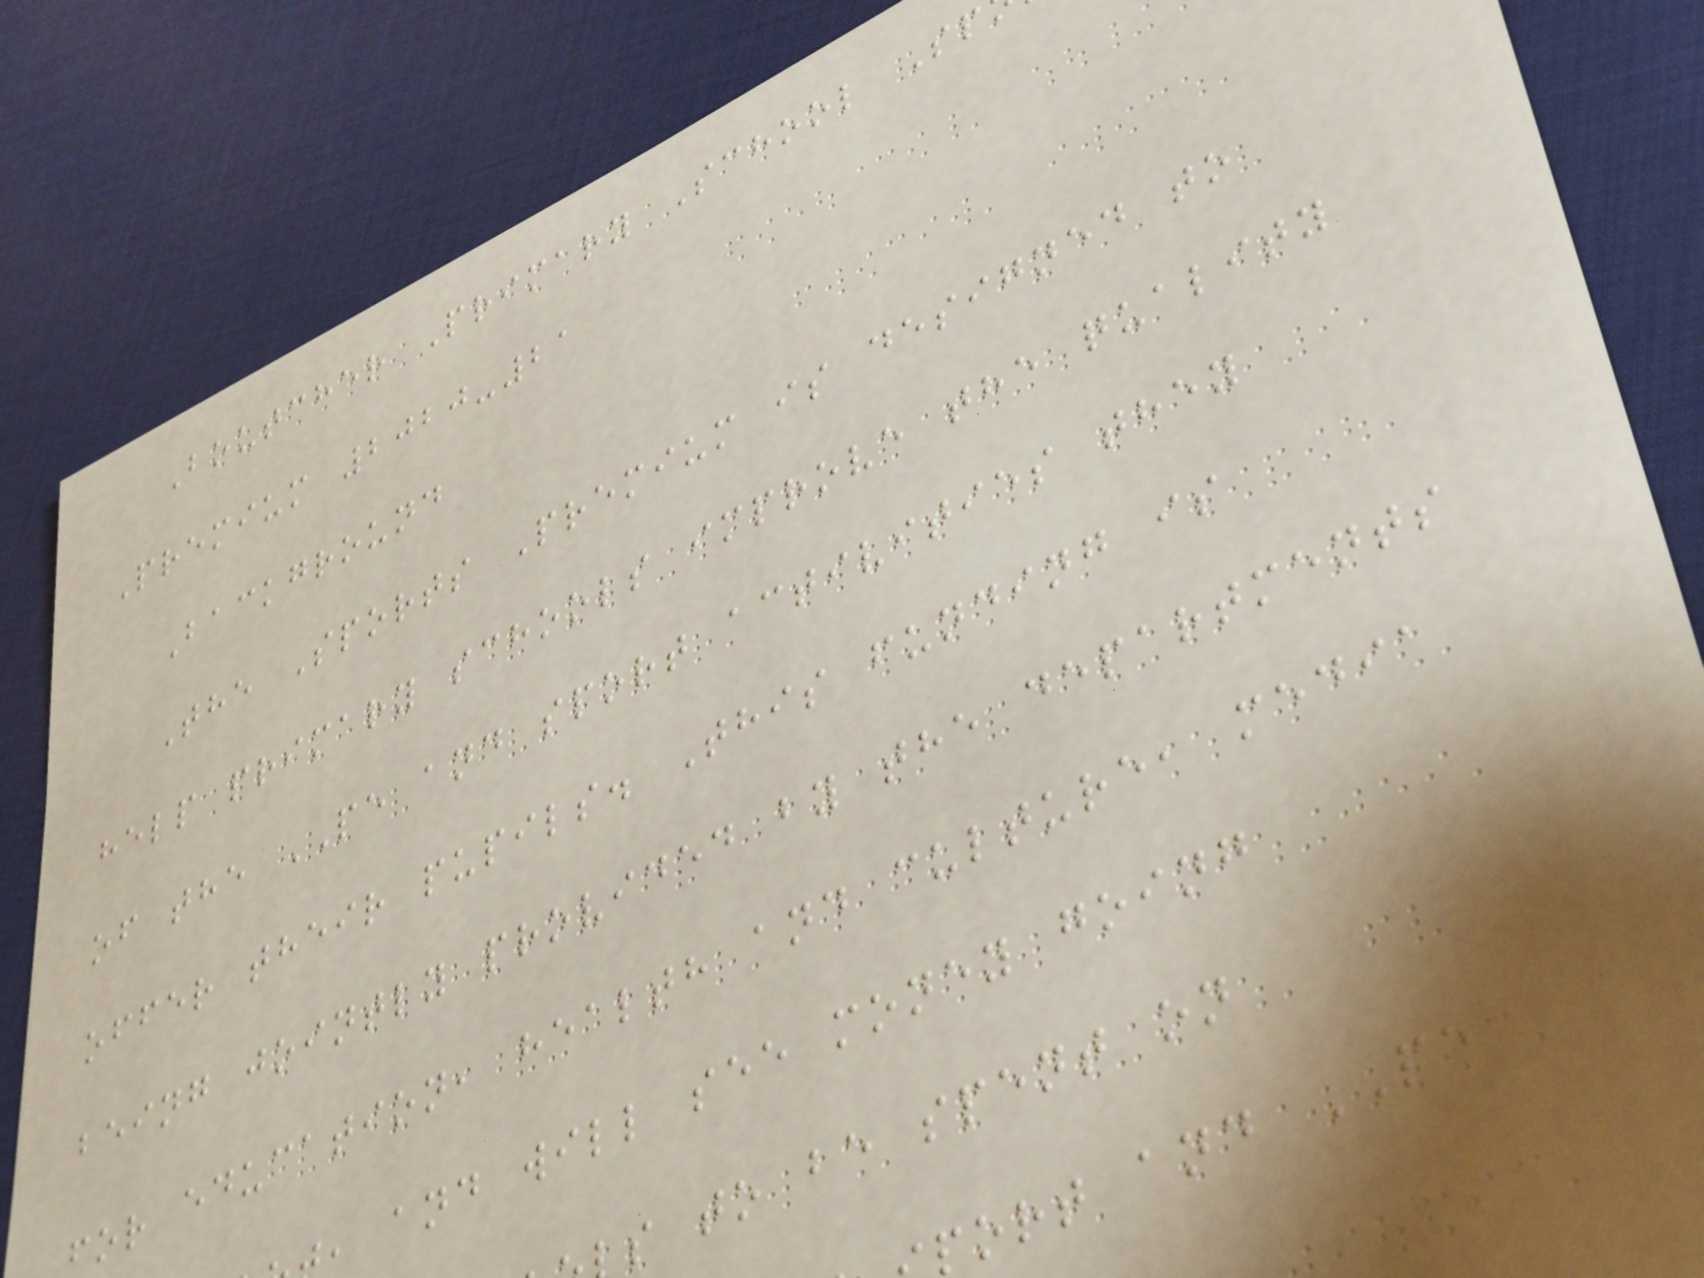Boutcher Primary School Sp
Premium 2020-21
Background
The Sports Premium is designed to
help primary schools improve the quality
of the PE and sport activities they
offer their pupils. This funding is
being jointly provided by the departments
for education, health and culture, media
, and will see money going
s to be spent on
port and PE
